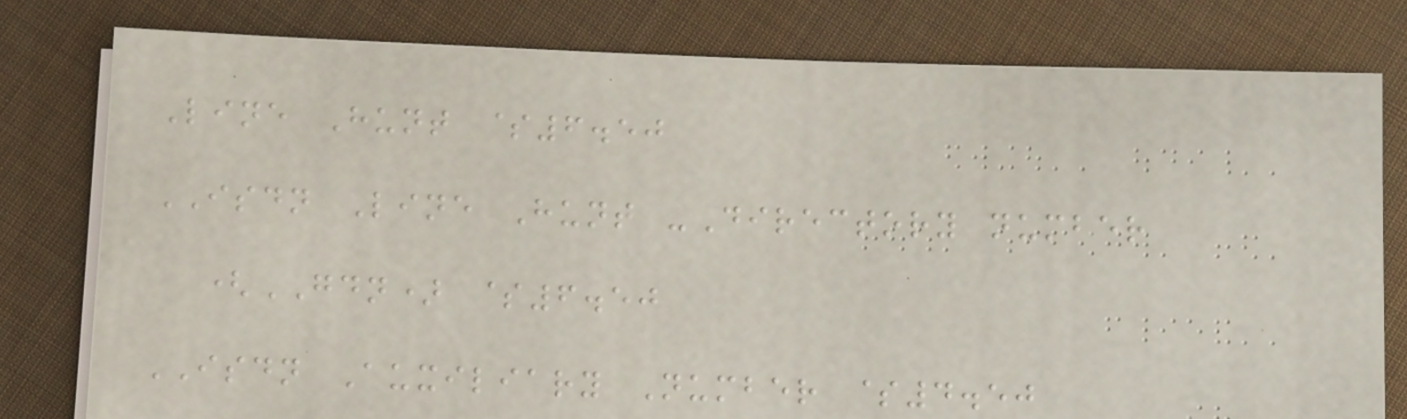Line Hunt $6.50
ISDN Line Hunt -Directory number
(GDN) $6.50
ISDN Auxiliary Number $4.50
